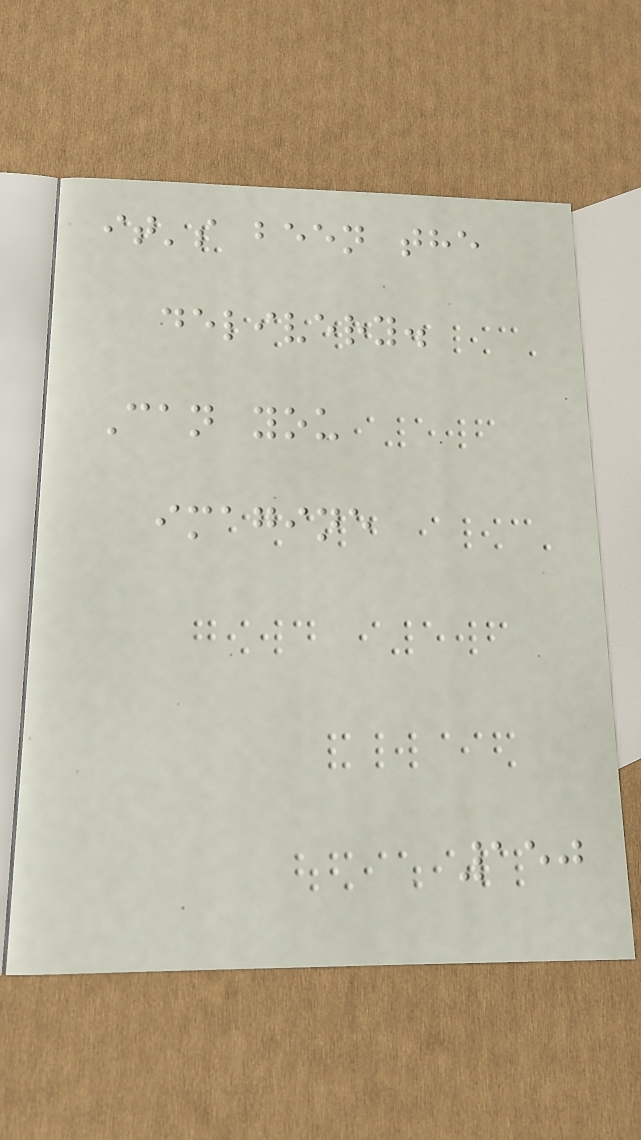it's been the
delivery.
Can you
imagine
150
